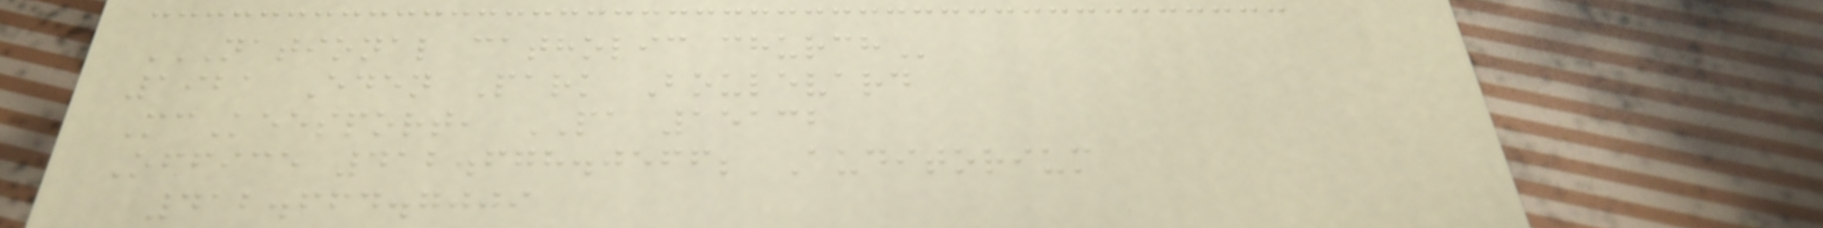NATIONAL CATHOLIC CHURCH
1921 Eden Park Boulevard
McKeesport, PA 15132
Office 412.678.0566; Auditorium
412.664.7009
